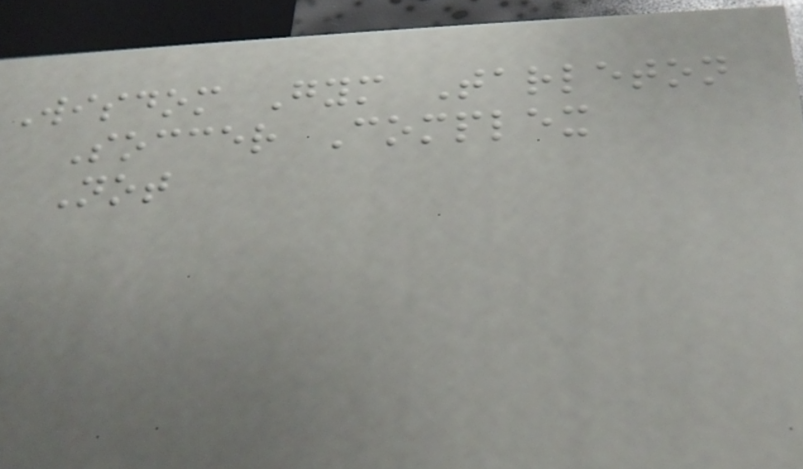Wisdom Gym Tarleton
Soccer Complex
Not
